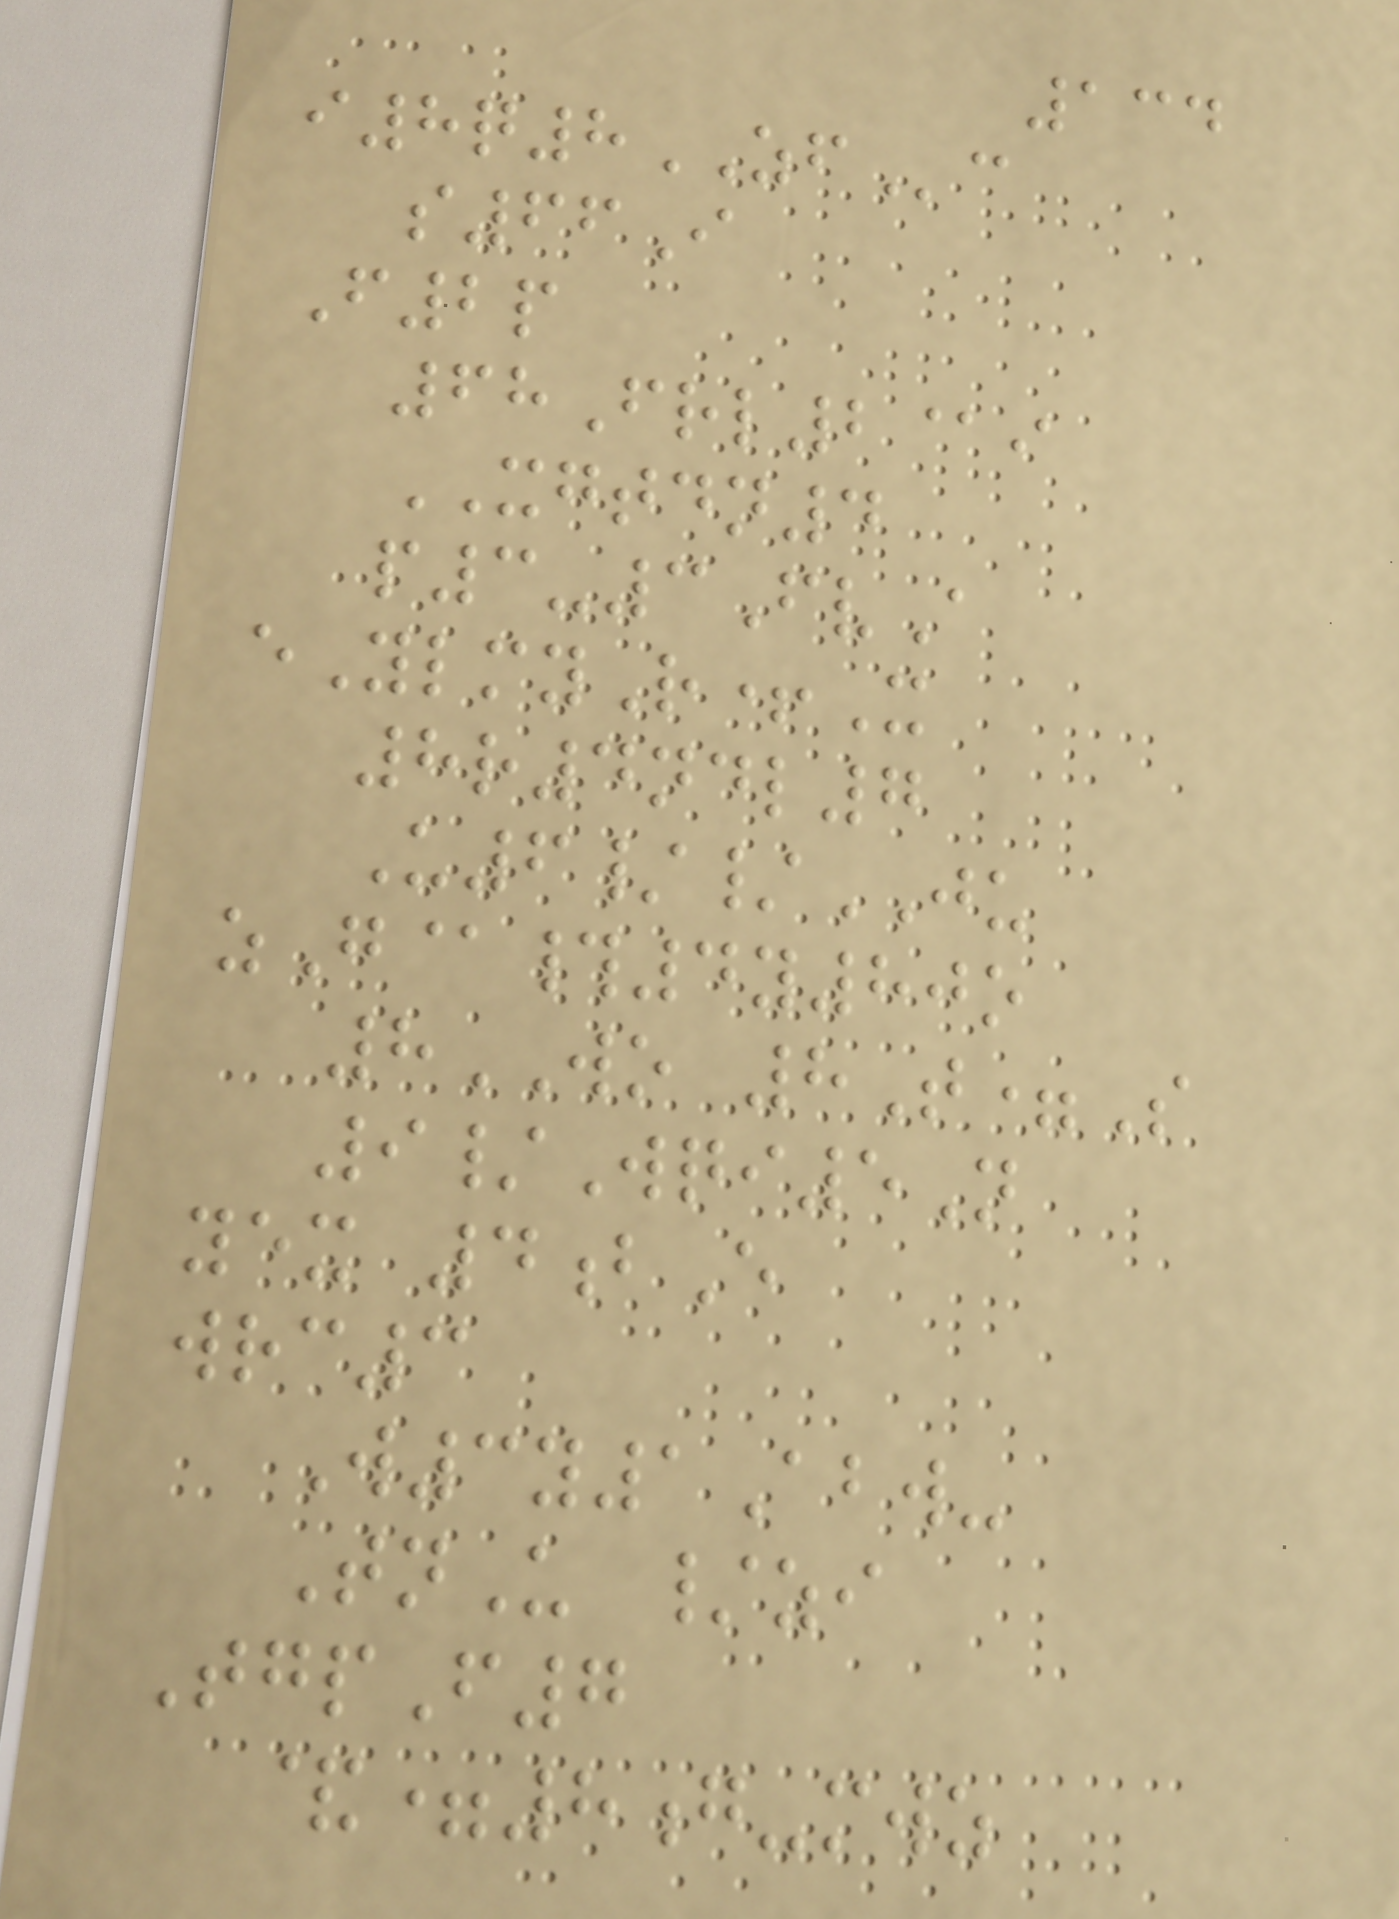134
i8q8ZFc
s66I
F2p
68Frl2@i
XGTDN4
p3-3FvA
eYlmyR+X
8r4ndl7
U6//JU
zG@#4y80o
8WO 8T=S
9/Wqi5N
yex 4bE
wrc3
W3y1Abw-
TnU /zi
TgpF7
&=8g-mwz
